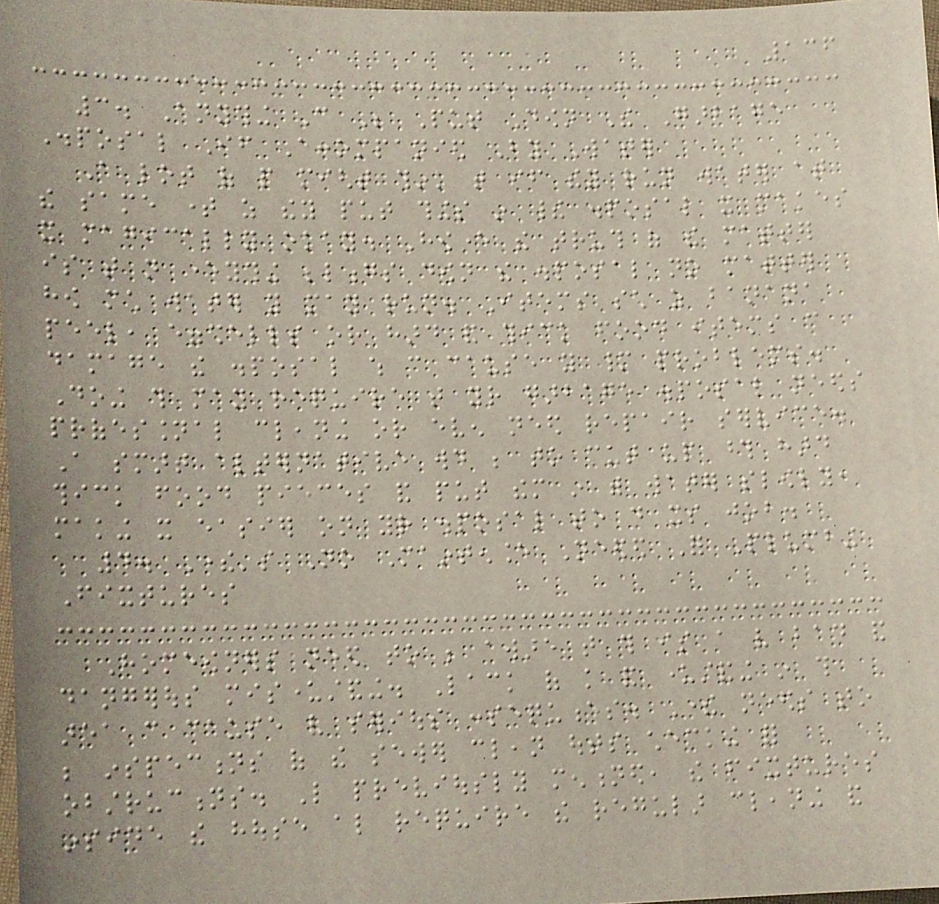136
3. Anything Can Be Put Down The Garbage
Disposal If Accompanied By Water
A lot of people might think that if they run water at
the same time as they put things in their disposal it makes
it magically okay. However the truth of the matter
is that not everything belongs down the disposal no matter
how much water you may run. Items such as banana
peel, eggshells or hard and thick food items can
damage the disposal which can cause you many problems.
Doing this may require that your garbage disposal needs
professional cleaning or even need repair service.
A smart alternative would be to cut up those hard
thick food pieces and put them in with water slowly,
making it easier on your disposal to do its job.
4. There's No Maintenance Needed For Plumbing
Fixtures
Homeowners need to be aware that this is a very bad and
dangerous misunderstanding. Lack of knowledge and understanding in this
area can cause very serious consequences. There needs to
be inspections of the sewer clean outs checking for
obstructions. Like previously mentioned, the fixtures
inside the house also require the regular cleaning and
